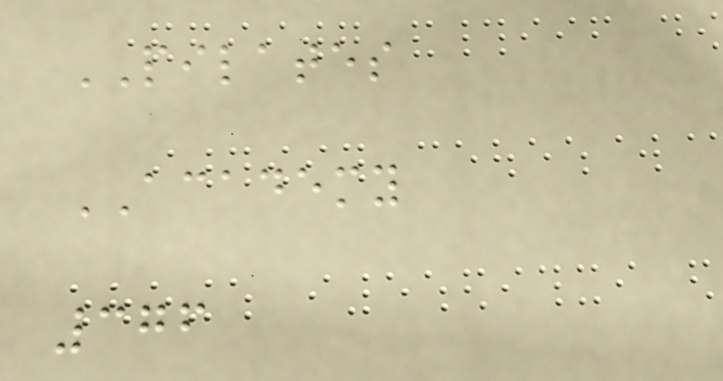PILATES
ACADEMY
376
